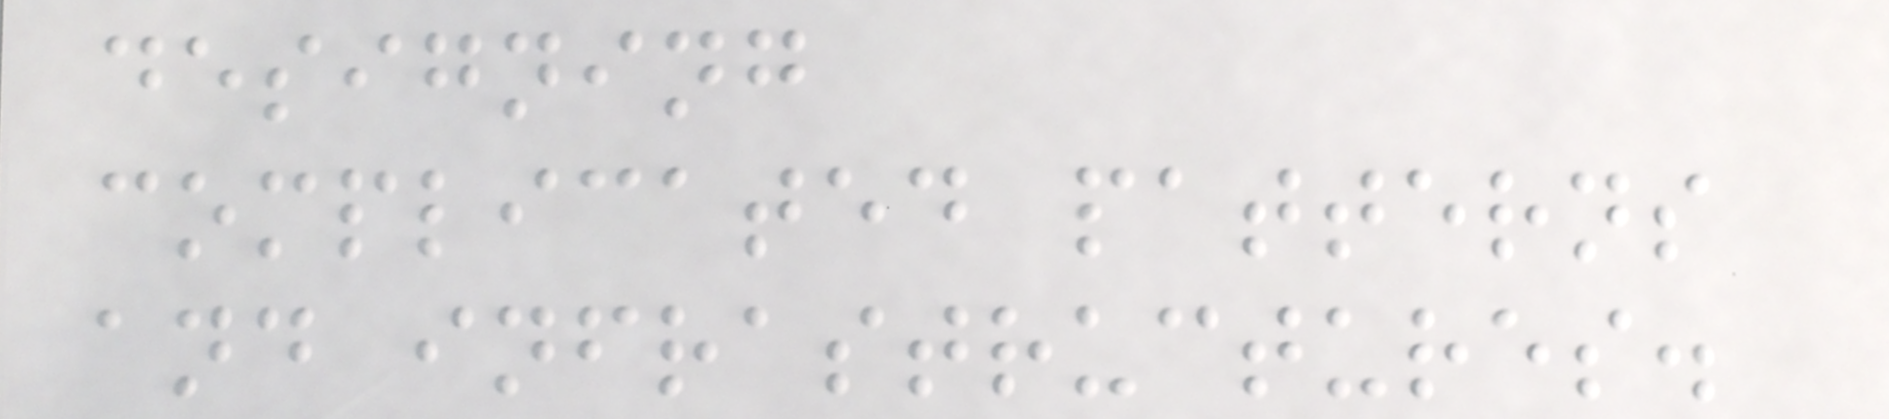designing
complicated patterns
and infrastructures.
